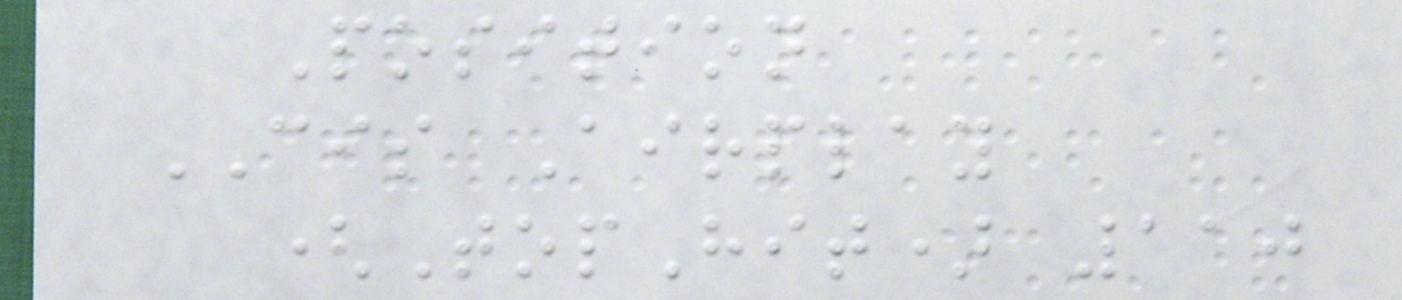Position
CIS Airplay
(TopHit) 110
